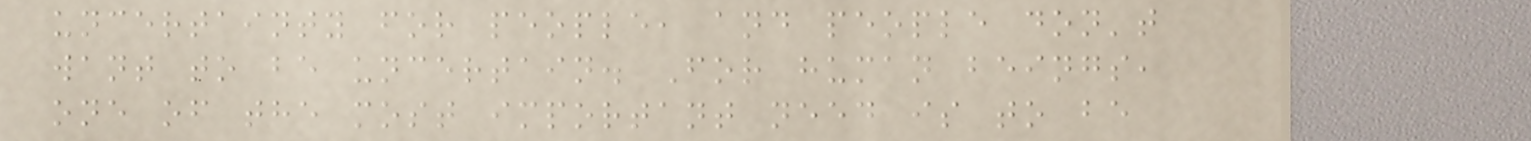uncertainty for people, and people don't
want to be uncertain. For human beings,
one of the most important need is to be
